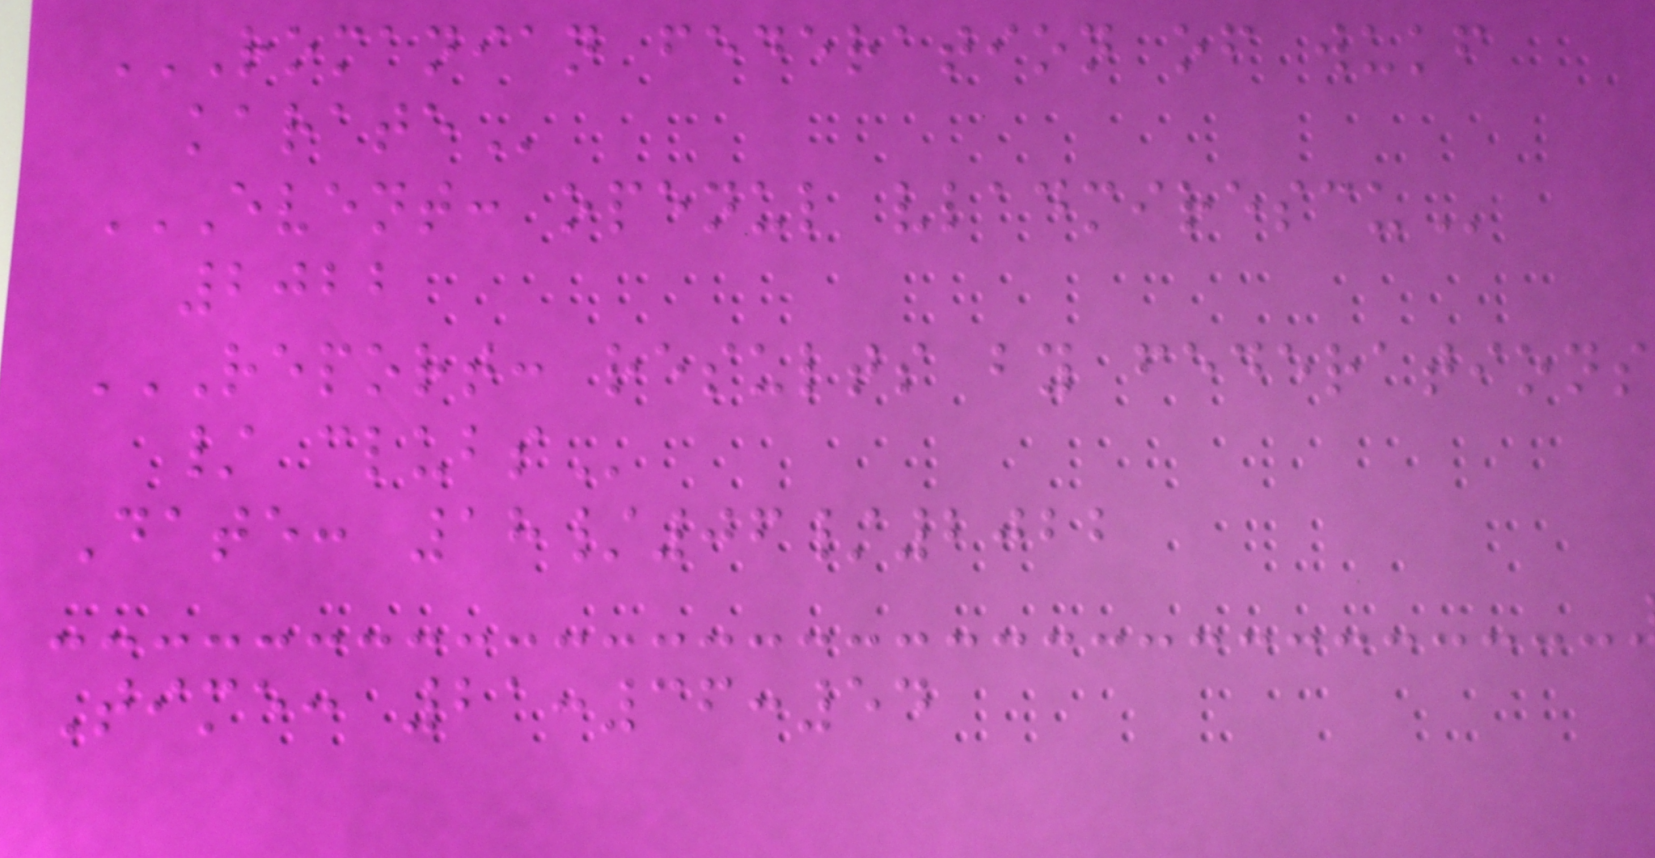ROMANIAN FEDERATION OF WUKF
KARATE
EVENT: OPENUL VLADMIRESCU
2022
REPORT: RESULTS BY FEDERATIONS
/ CLUBS
Date: 18/06/2022
Time: 21:36:54
